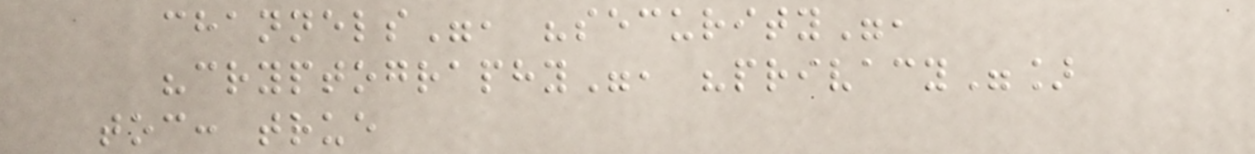channels", "security",
"cryptography", "privacy"]
toc: true
